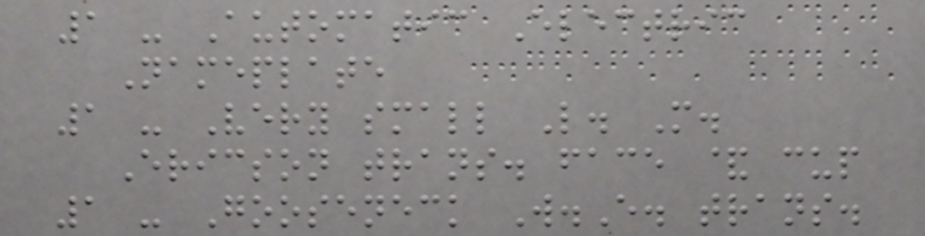1 - Automatic Electric
Nameplate
1 - Very small L. M.
Ericson trans. face & cup
1 - Gooseneck W.E. trans.
